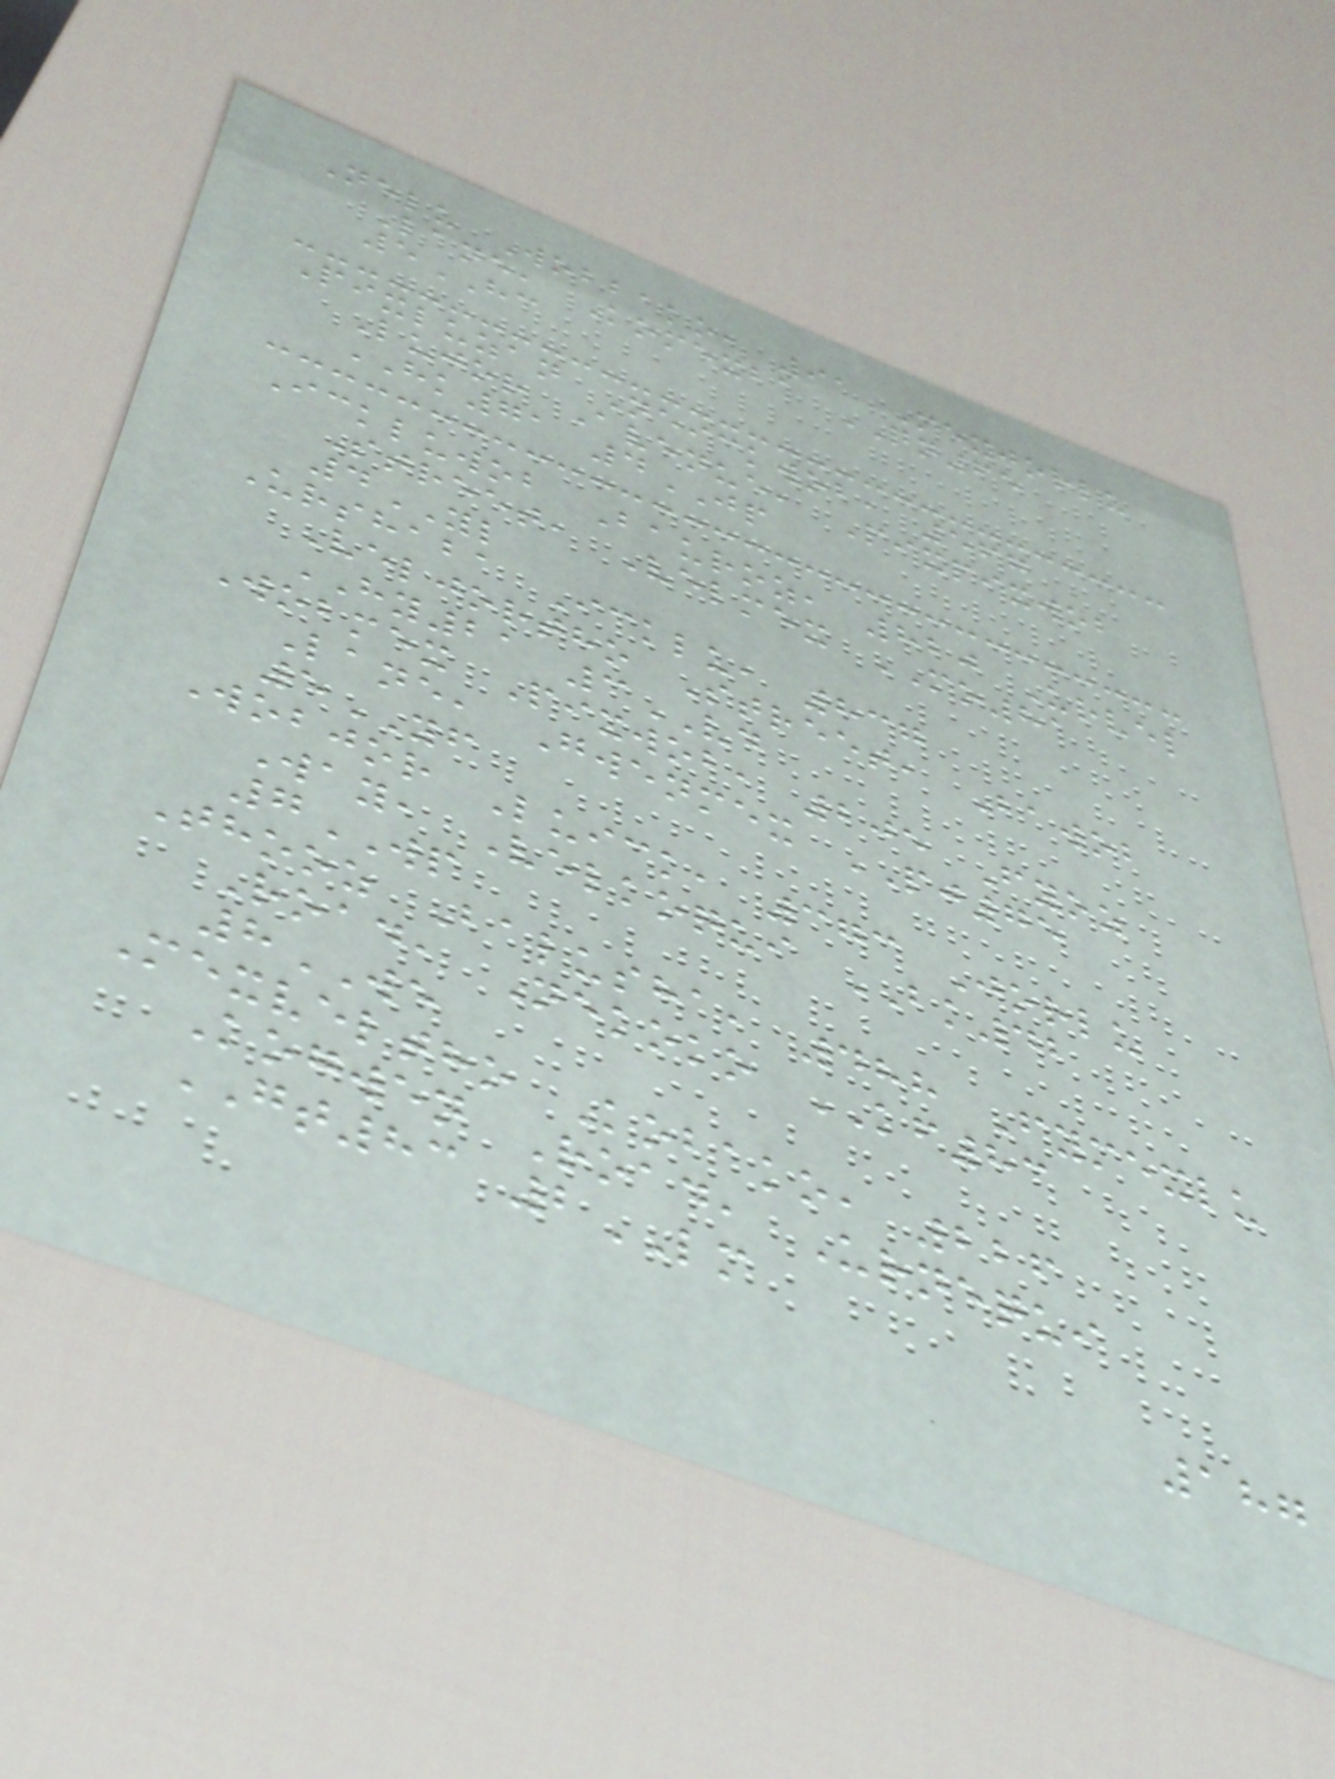Nelu Wobbako, 91 Mexjorlu
Lane, Komexba QN65
5HC
Pixluzan Neickwob, 567
Lujor Avenue, Pixpixwob
HK71 4JP
Ickluwob Bauroz, 820 Urvel
Street, Velmex MO81
4YL
Urshaba Icklu, 837
Veljortho Street, Bawob
HY21 3VD
Wobmex Pixwob, 205 Fyoz
Lane, Gwenmex PJ75
5YF
Wobjor Luick, 373 Jorlu
Way, Velkoqui BK42
7WP
Thooz Balusha, 488 Fymexlu
Road, Nekoko KF83
8WE
Mexveltho Kobako, 226
Kogwen Road, Urnequi
GT83 2LM
187
